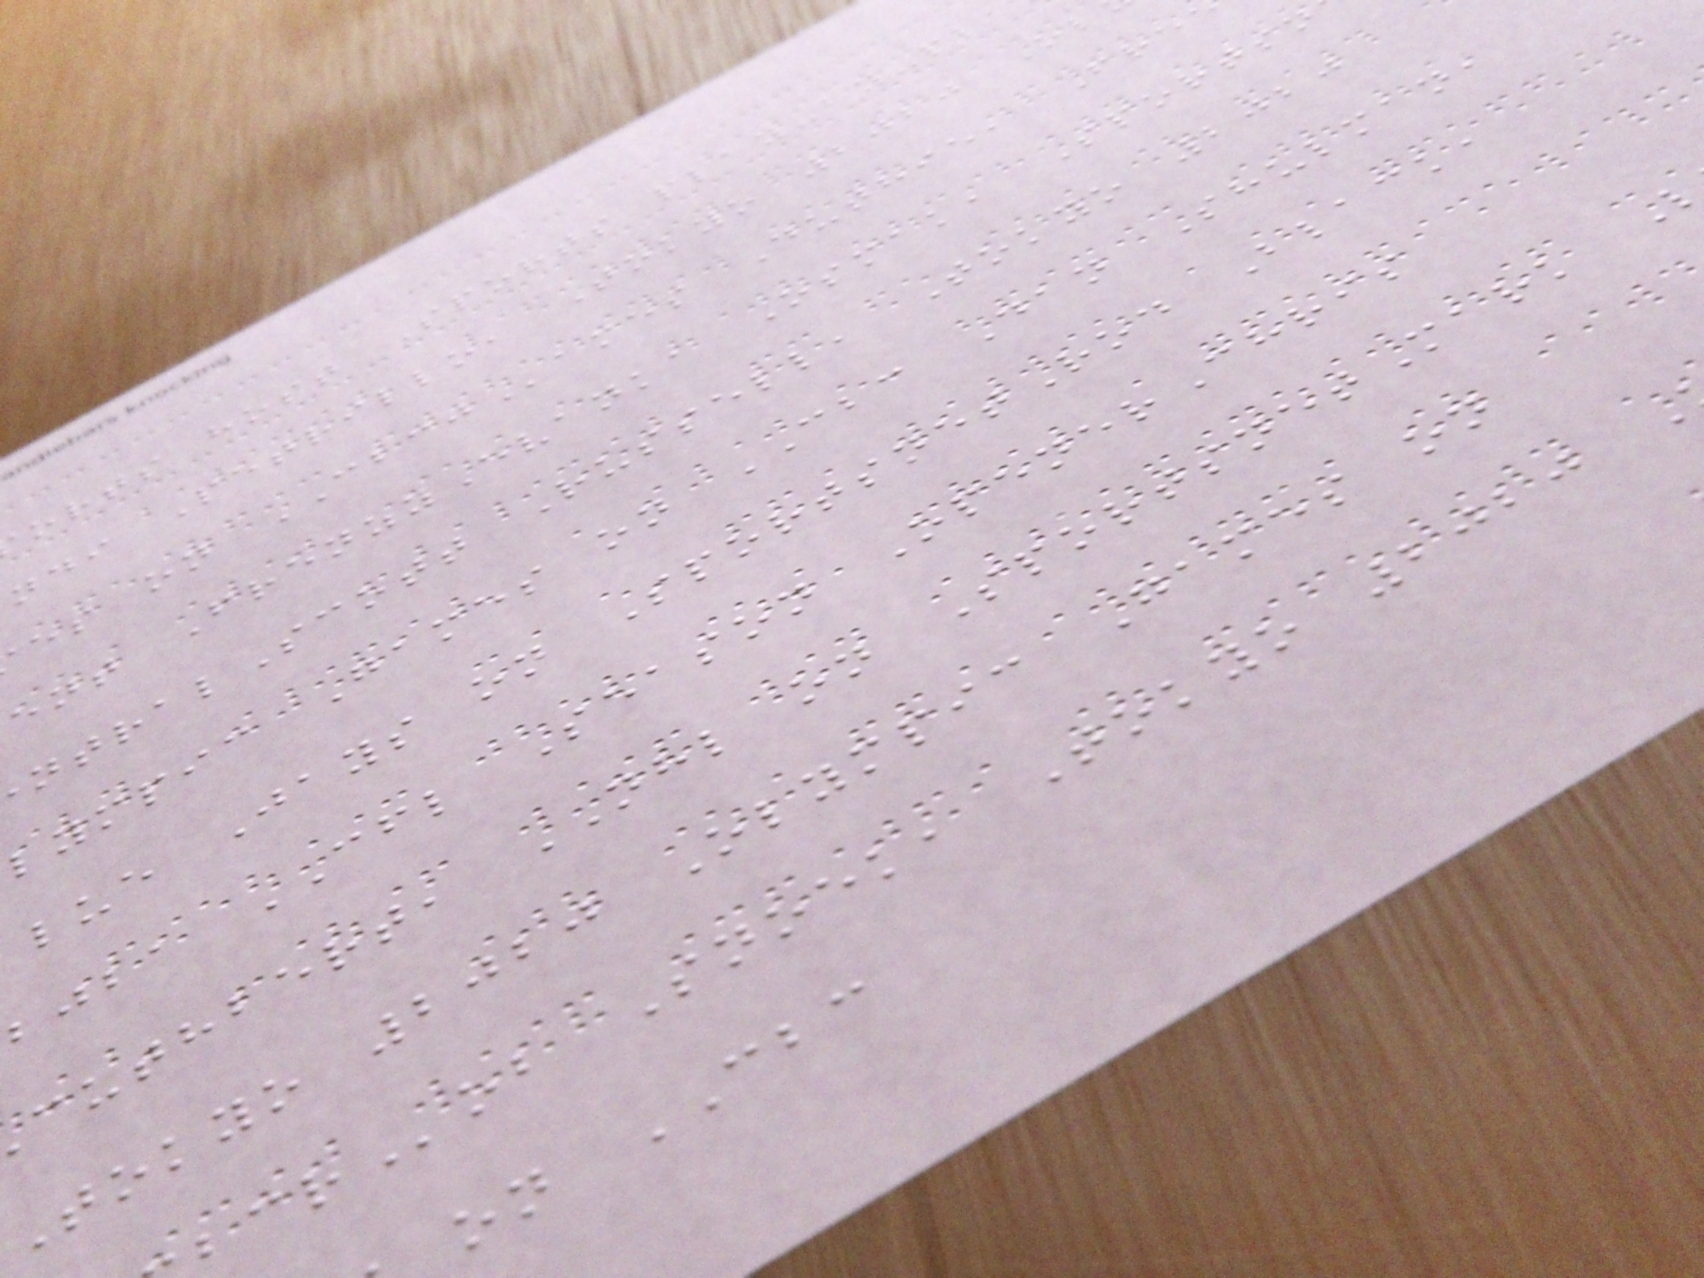orts host Sports play-by-pl
ndi Petrillo, Tokyo 2020 Ol
es on CBCJames Duthie, Fre
ent FrenzyEvanka Osmak, Sportsn
ntralScott Russell, Tokyo 2020
lympic Games on CBC Dan Shulman,
lue Jays on SportsnetRod Black,
bjba CFL Season OpenerChris
cuthbert, NHL on SportsnetMark
Tokyo 2020 Olympic Games on
ob Snoek, Tokyo 2020
on CBC
